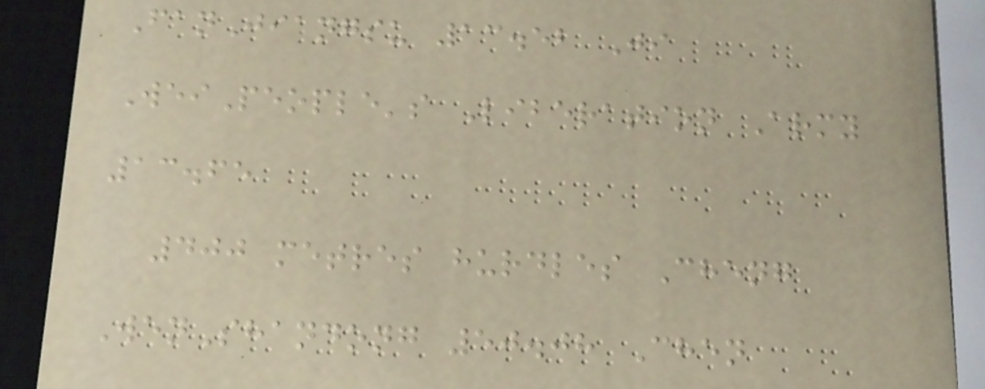FanJiangsu 13.52 Ji
WeiPeople's Liberation Army
13.65
400 metres hurdles Cheng
WenShandong 50.08 Chen
